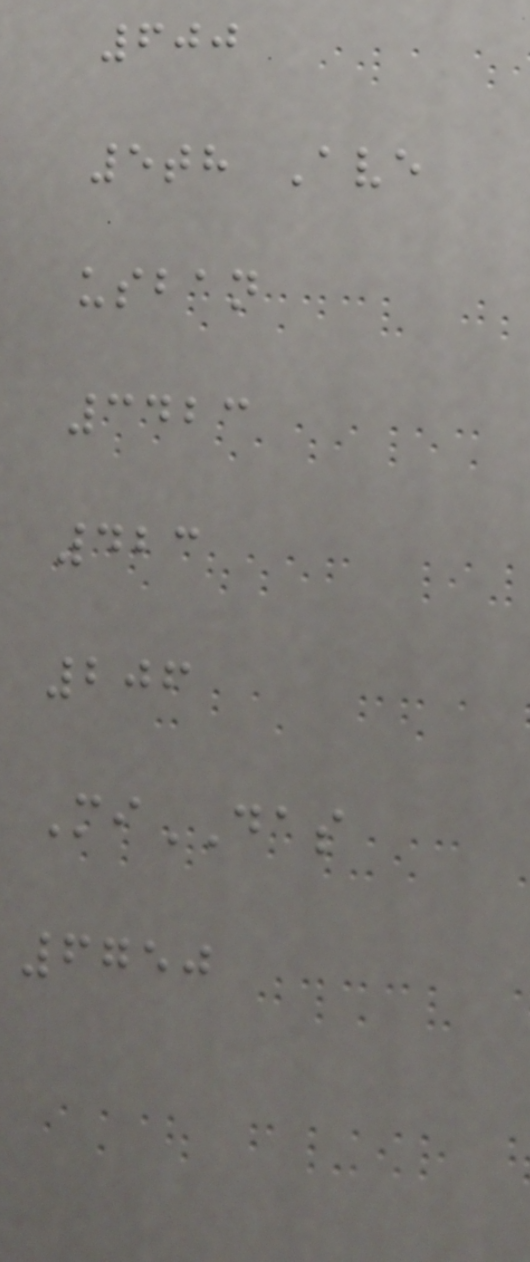600
5th Ave
usban
3423
423
206
MiDAS
6750
